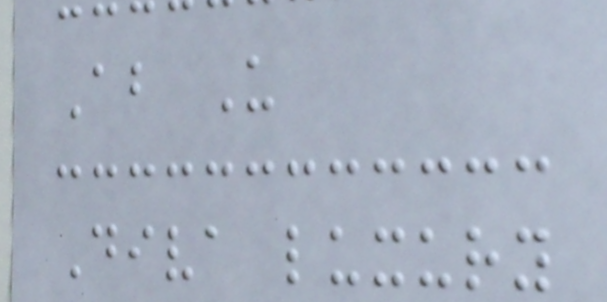About Us
Diva luxury
